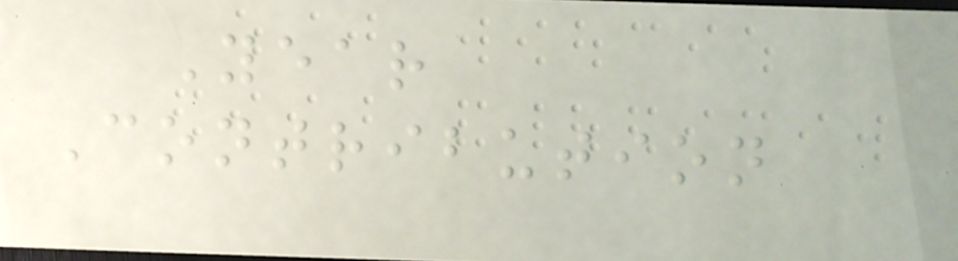Year
Contribution
